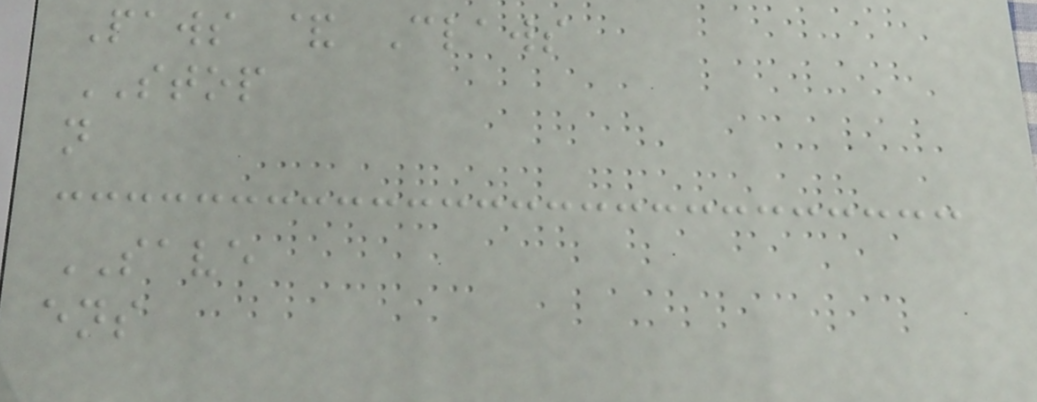Paws & Claws
STOP
n
SAVE
ens
